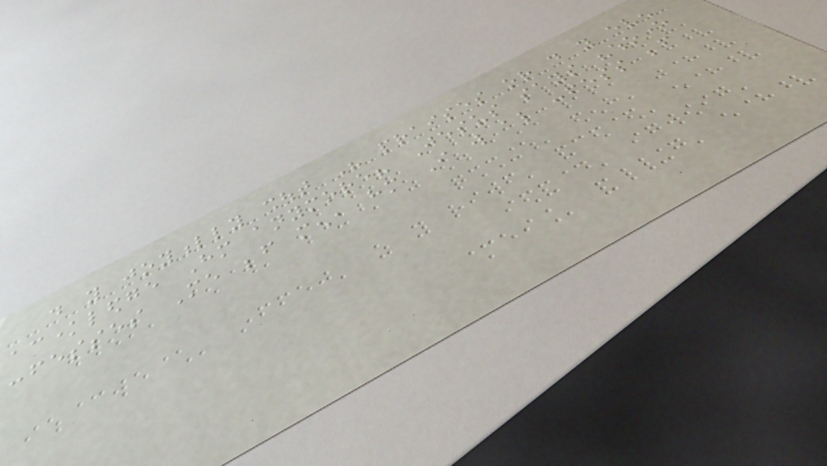do you joyfully shout His praises or do you even
acknowledge Him anymore? Jesus says "whoever
confesses Me before men, him I will also confess before
